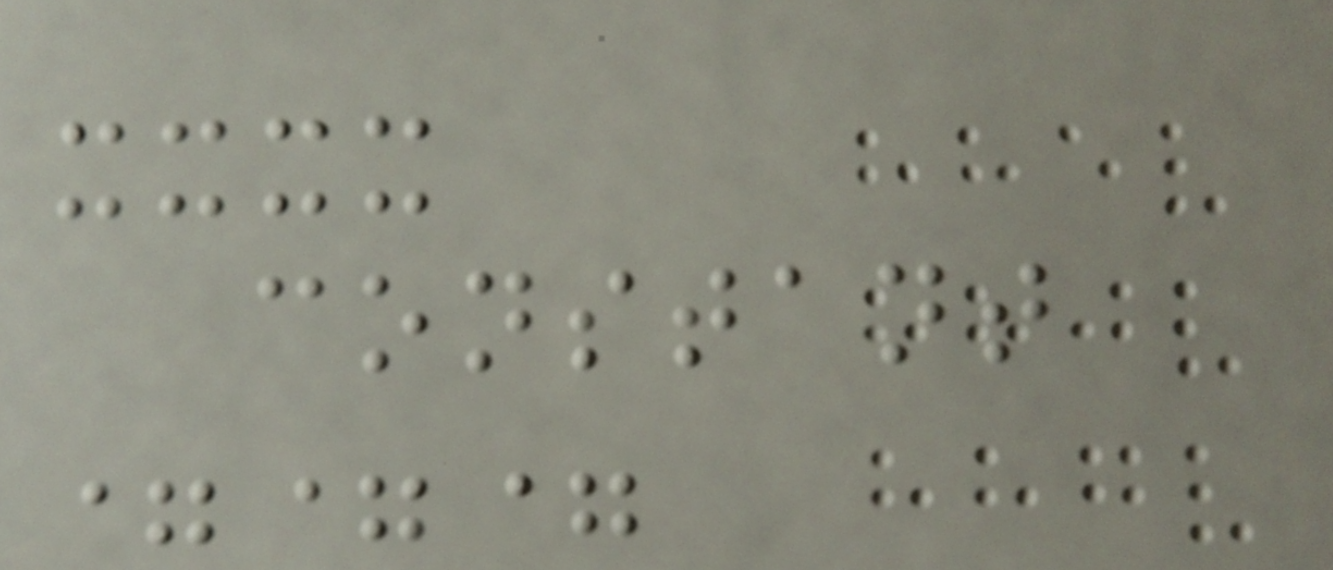xxxx
constant
===
